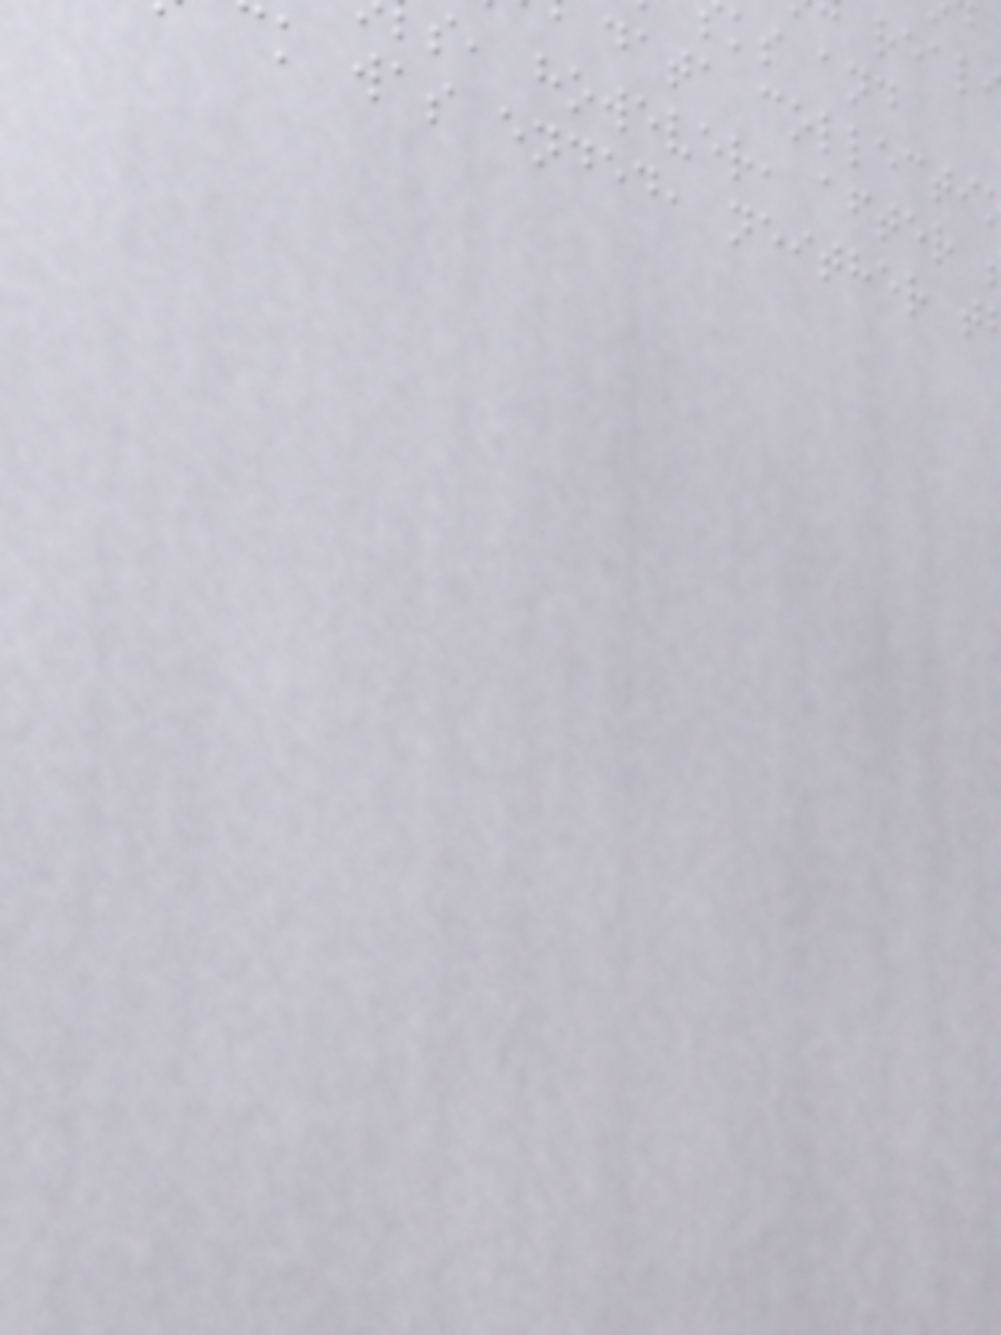ks and
data collecti
s, however, after
k was ended, neither t
